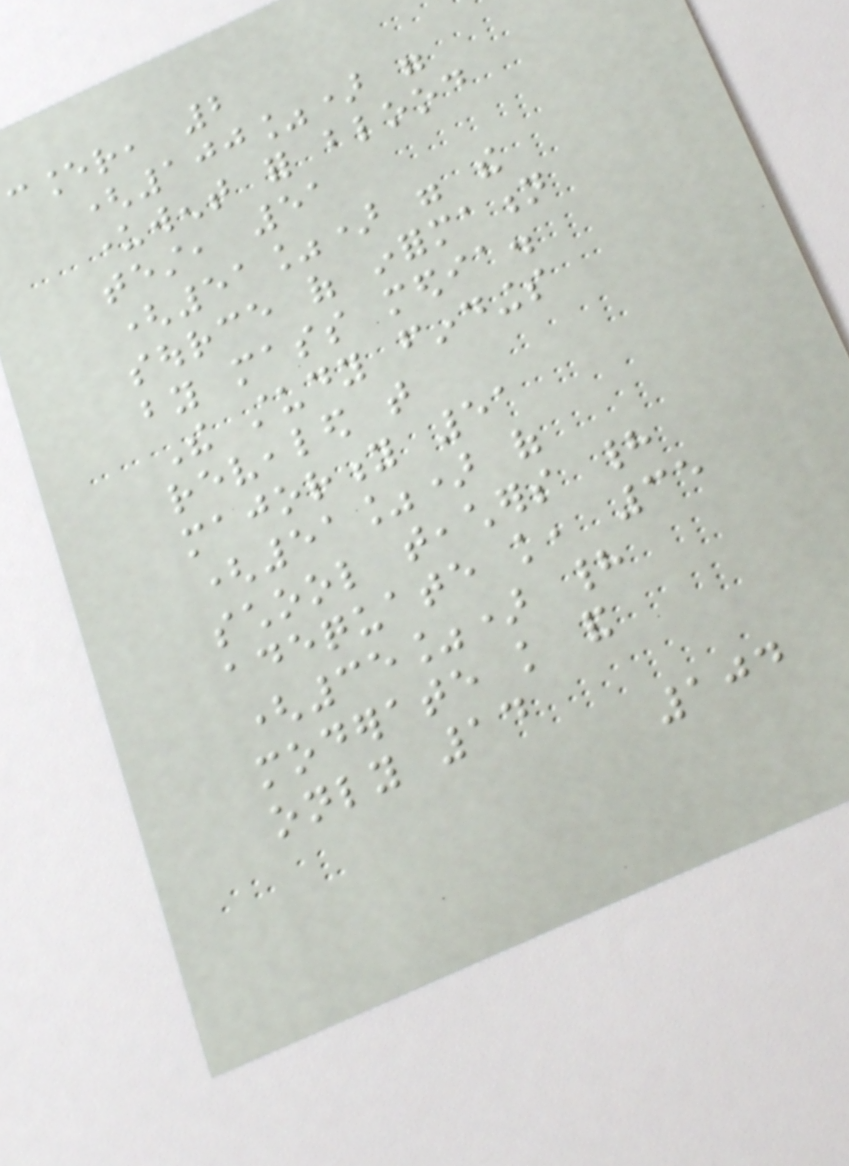cancer, 2
(100%) were
underwent for blood
test, 51
(51%) were the
source of information
by mass media.
The study findings
revealed that
majority 51
(51%) of
school teachers had
adequate knowledge, 35
(35%) had
moderate knowledge and
only 14
104
